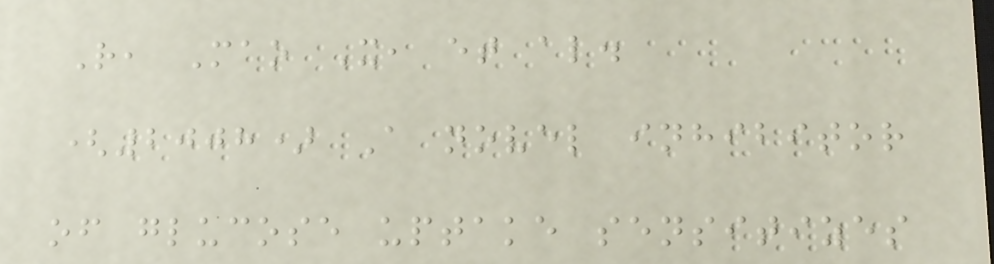R, Mao X, et al.
(2008) A novel inhibitor
of glucose uptake sensitizes
